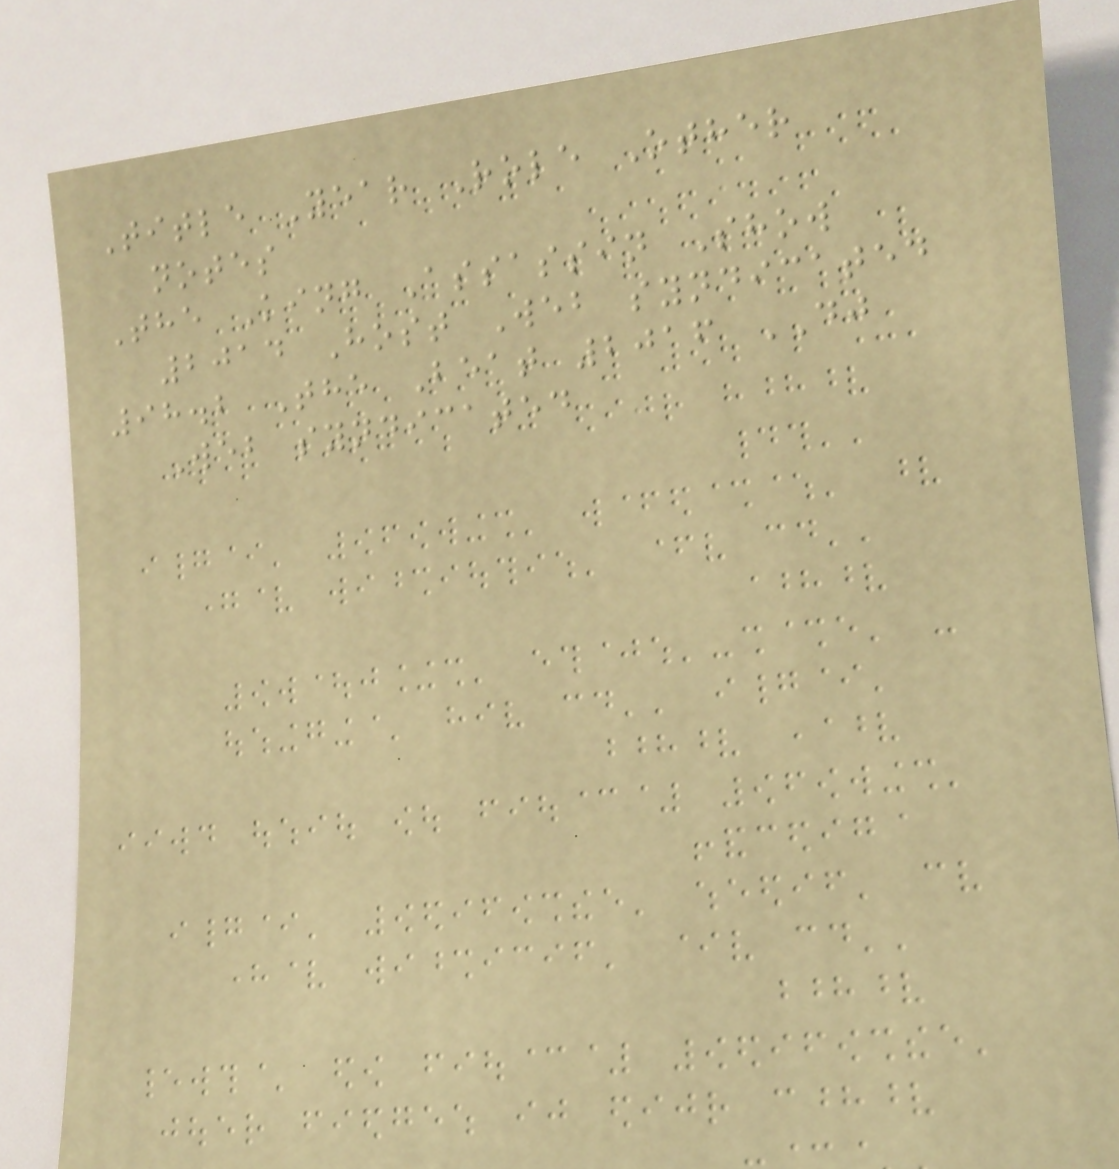Title Year Role Other
notes
The King Assassin Show
2014 Host Web syndicated
98.2 The Beat 2016 DJ
Web syndicated
